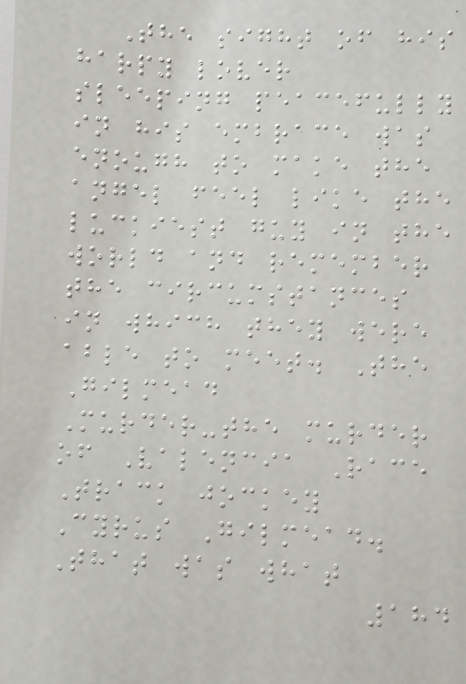The sight of his
harpy lover
sleeping peacefully
in his embrace was
enough to make the
angel feel like the
luckiest guy in the
world and remember
the circumstances
in which they were
able to meet. The
Gilmead
Murder-the murder
of Valencia Race
Track jockey
Cyrus Gilmead.
That was what
184
